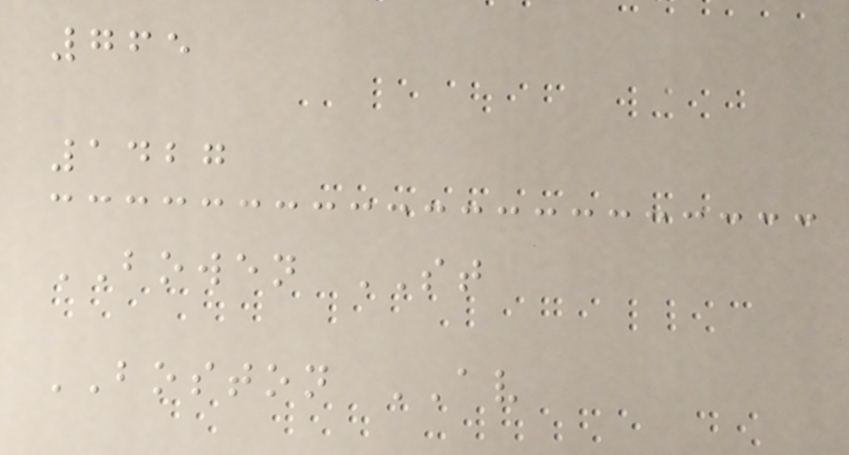765
1427
BOWEN ST
BOSTON AV
